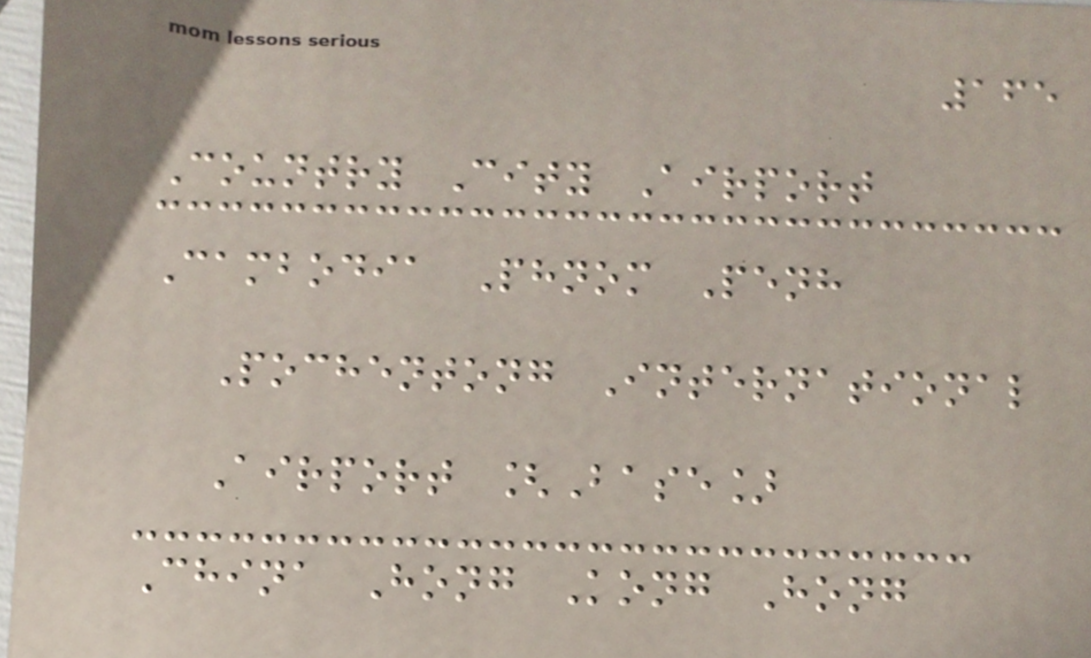165
Country City Airport
Cambodia Phnom Penh
Pochentong International
Airport [Base]
China Hong Kong Hong
